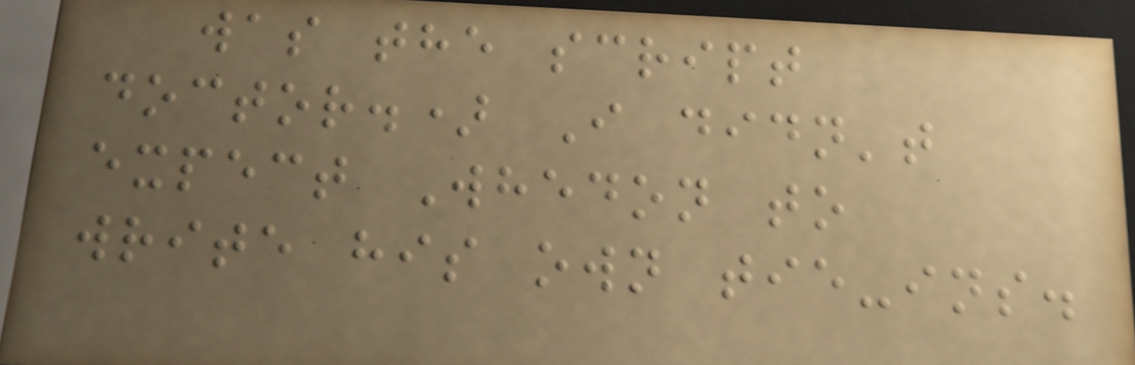was the script
doctor.) I didn't
expect Whedon to
write his own tie-ins.
